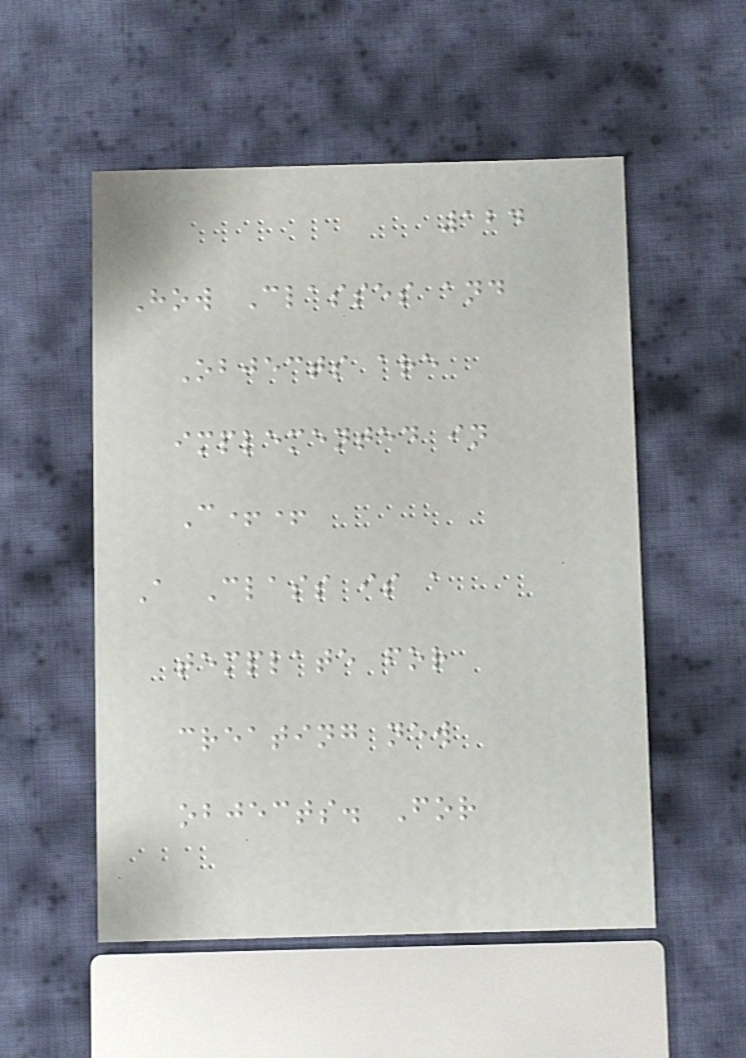124
How Classes and
Objects are
implemented in
C++
A Class is a
template for
creating new
objects. For
